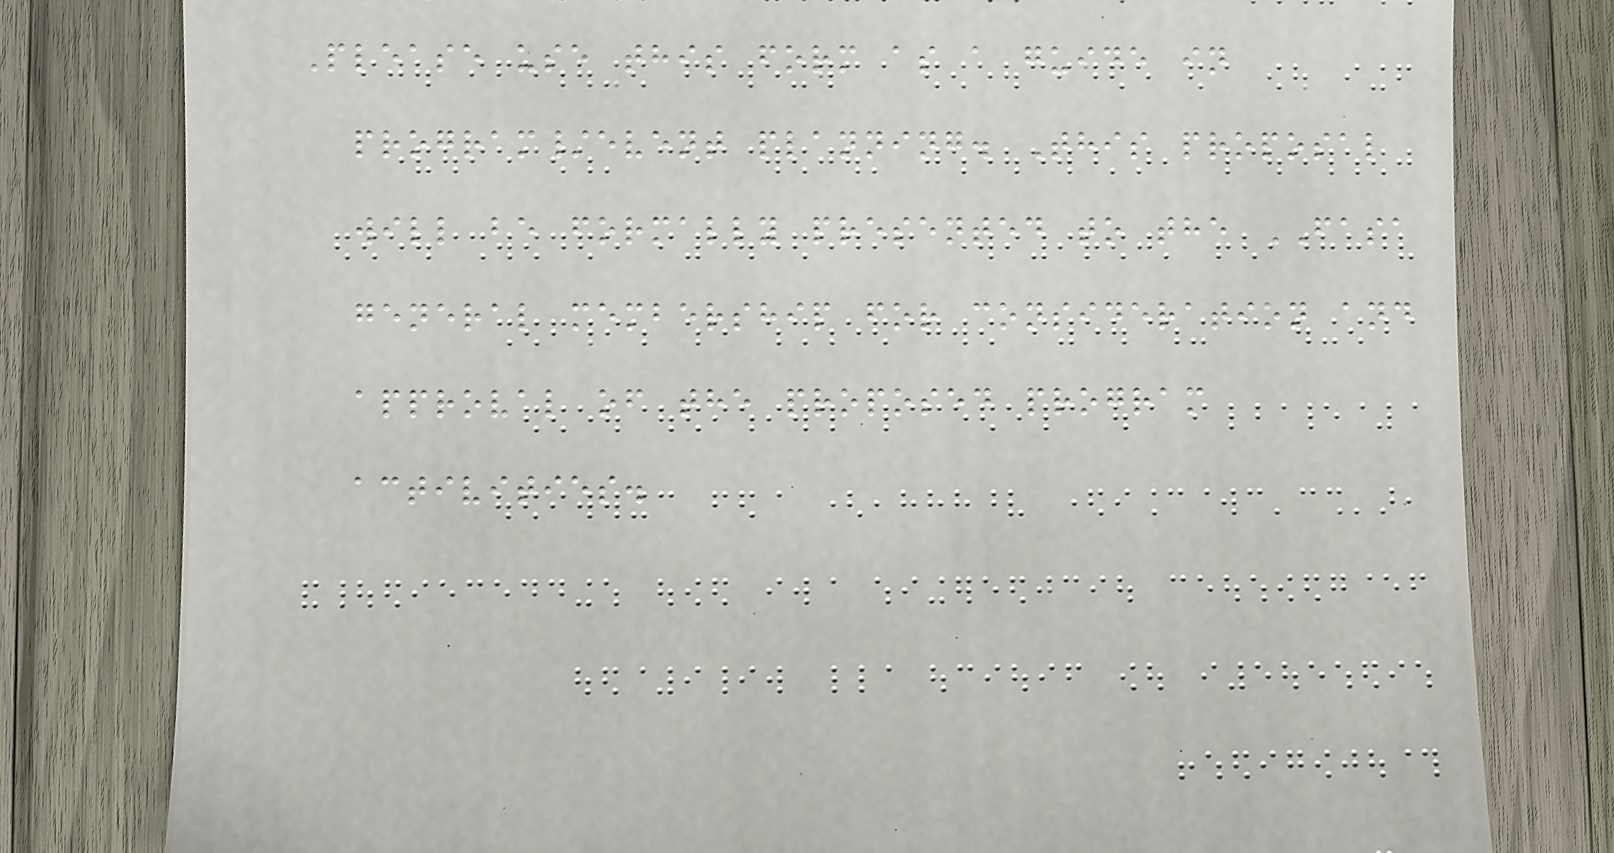Please use this form as a guide in
program/event planning. This proposal
will be formally presented to the FASA
general membership for consideration and
approval of the proposed program
activities.
